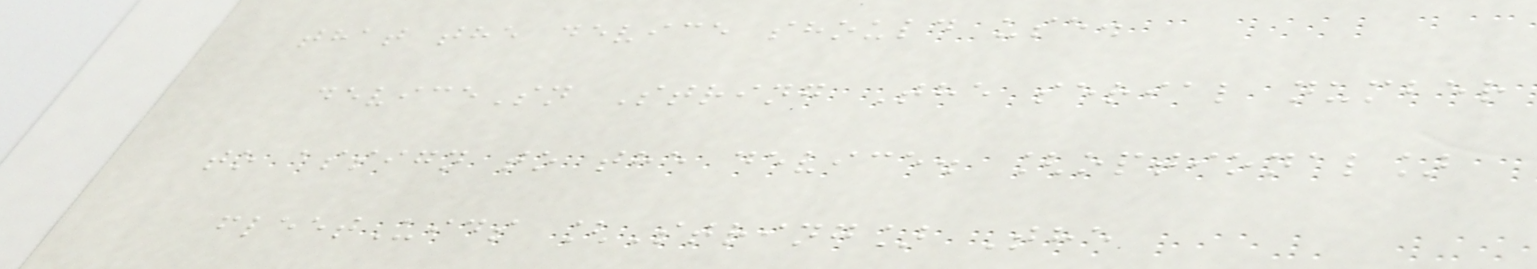that the device should use.
deviceSn String The serial number
to assign to the device. [optional]
fleetUids [String] The
